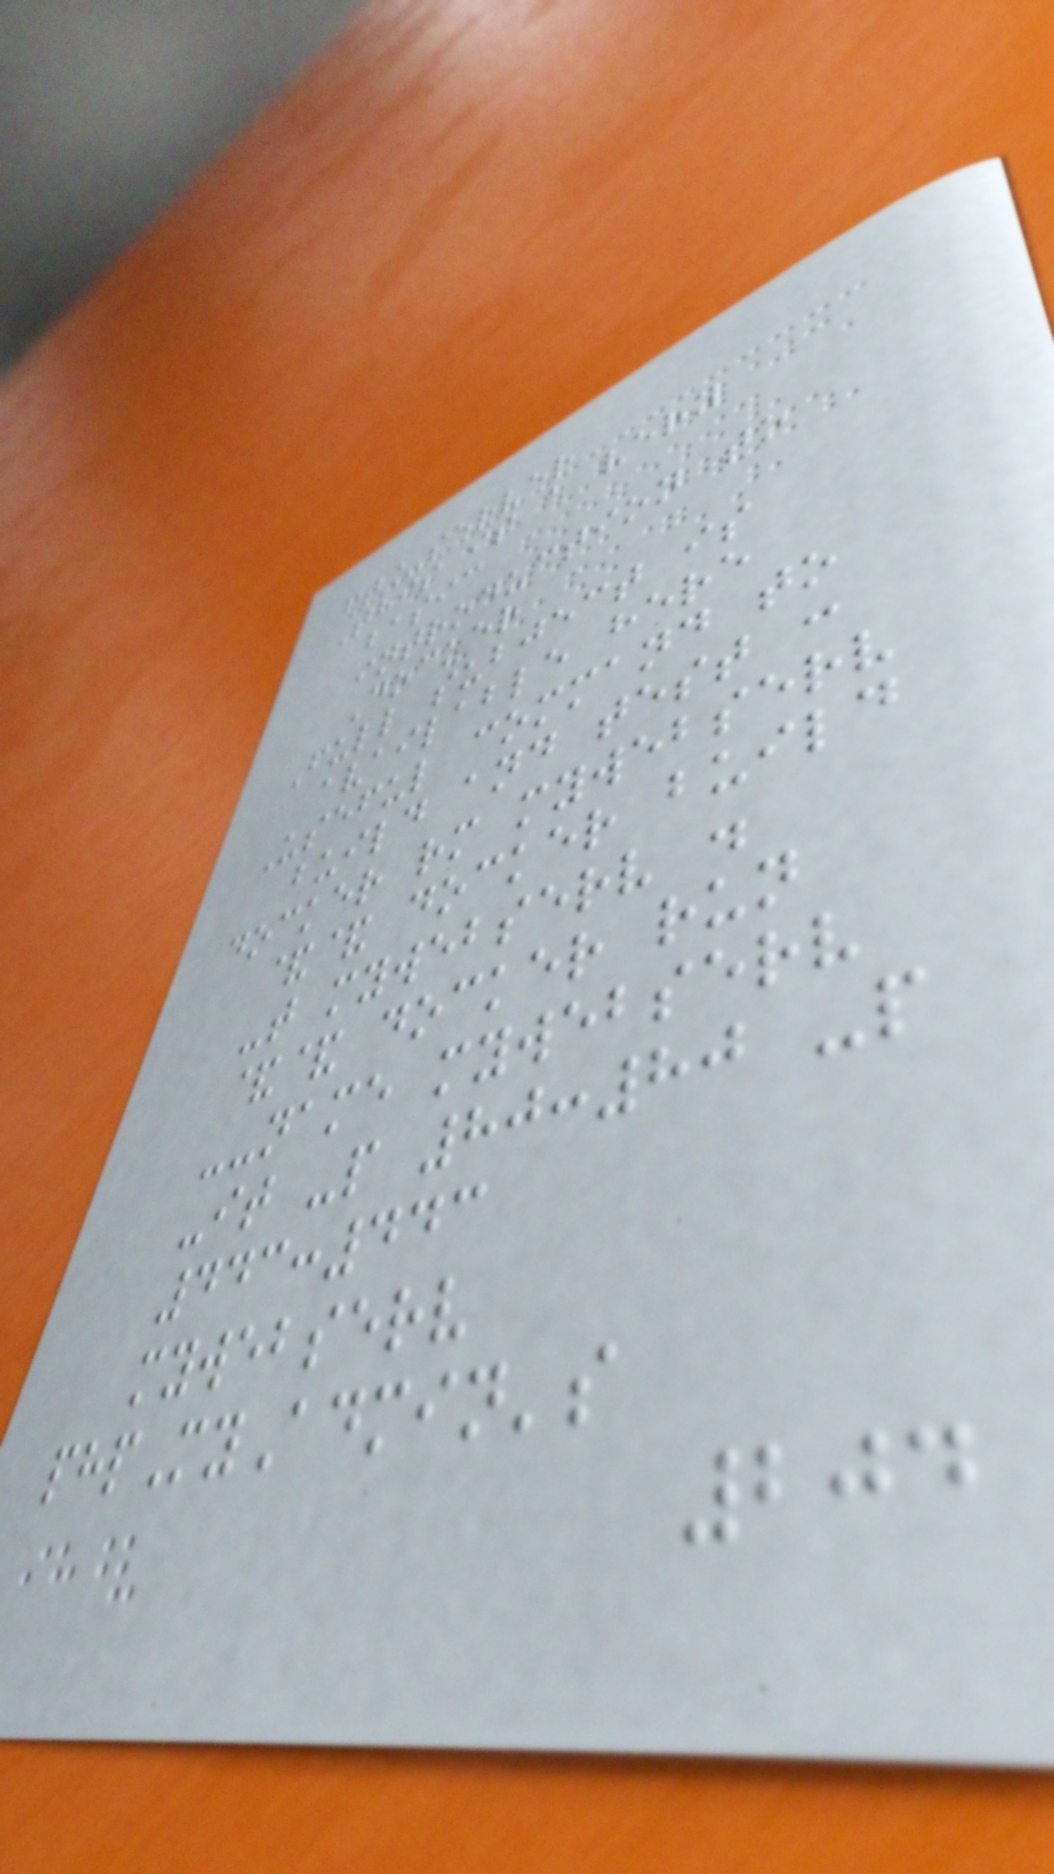ft_server
This is a very
basic
introduction to
Docker
Full subject is
available here
Useful command to
build and test :
docker rm mywebserv
&& docker build
-t mywebserv .
&& docker run
--name mywebserv
-it -p 80:80 -p
443:443
mywebserv
phpMyAdmin's
204
